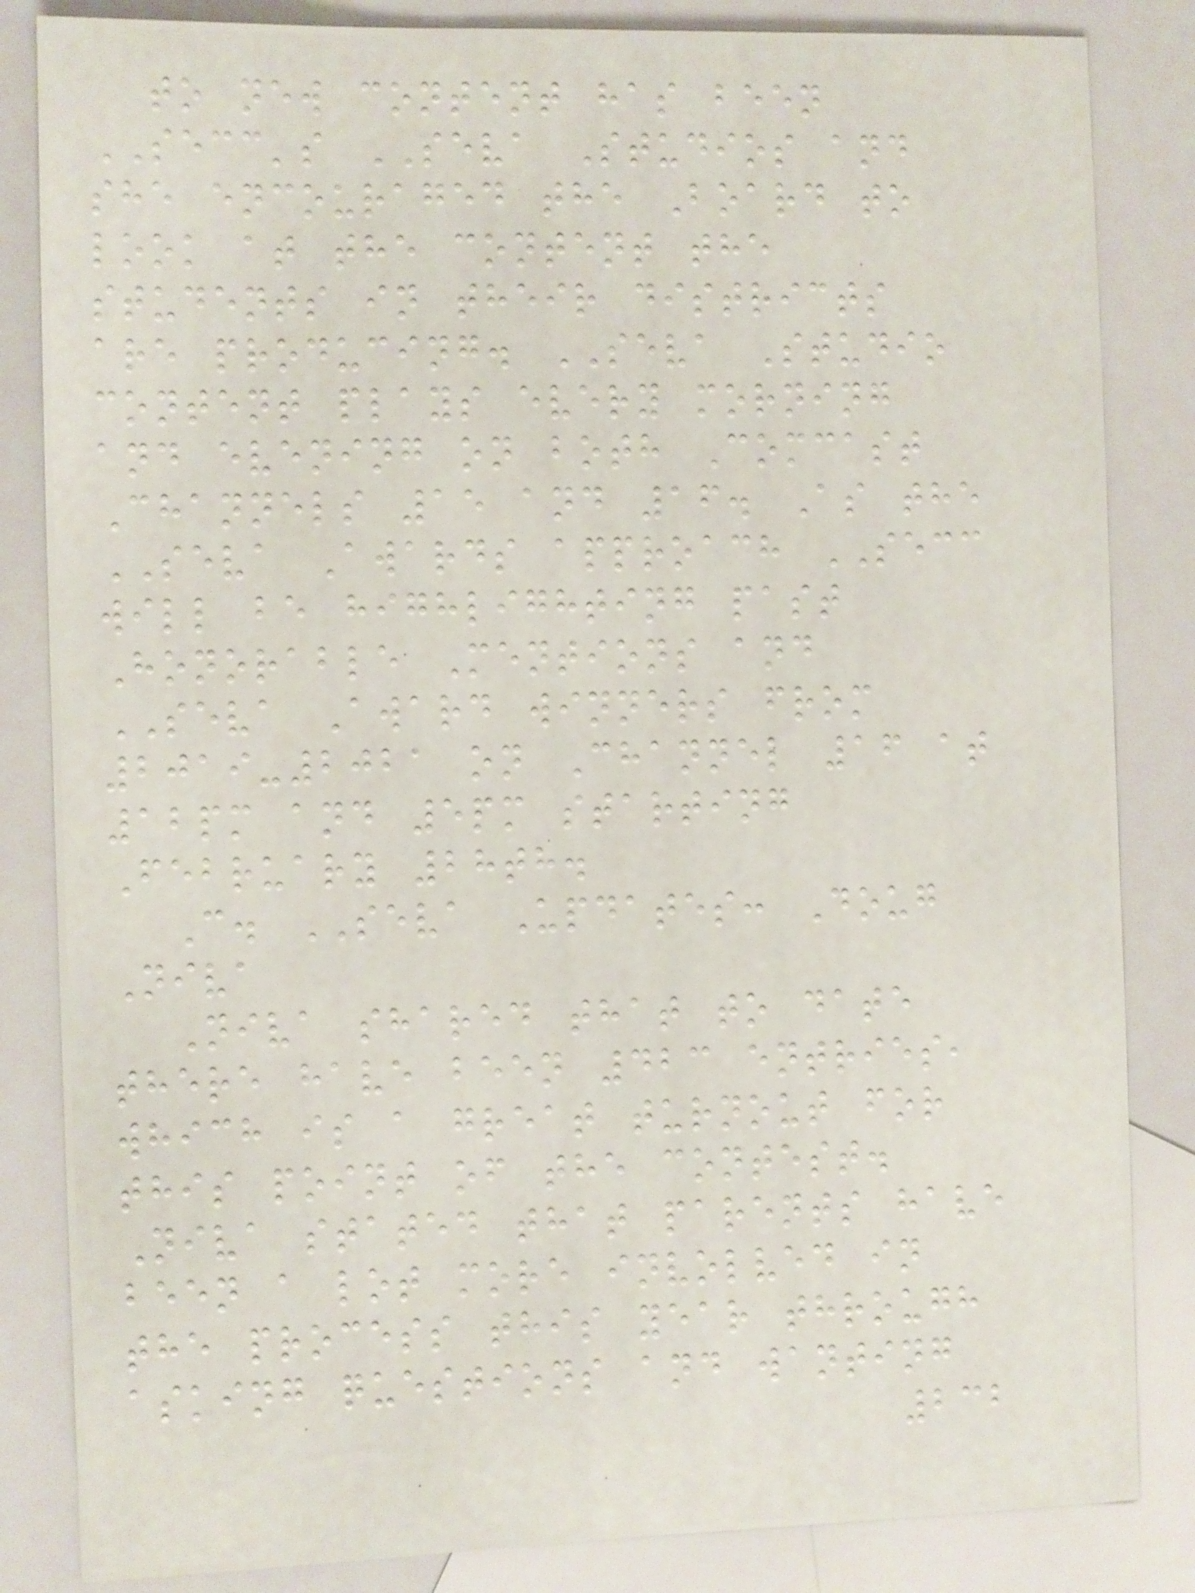to new content has been
SECC's SEVA Studios and
she encouraged the Board to
look at the content the
students in their districts
are producing. SEVA Studio
content plays every morning
and evening on both Comcast
Channels 15 and 16. As the
SEVA Awards approach SECC
will be highlighting past
Honorable Mentions and
SEVA Award winners from
2019-2021 on Channel 16 at
12pm and 5pm starting
February 28th.
C. SEVA Updates: Doug
Niva
Niva shared that to date
there have been 423 entries,
which is a great turnout for
this point of the contest.
Niva stated that parents have
been a lot more involved in
the process this year through
asking questions and wanting
232
